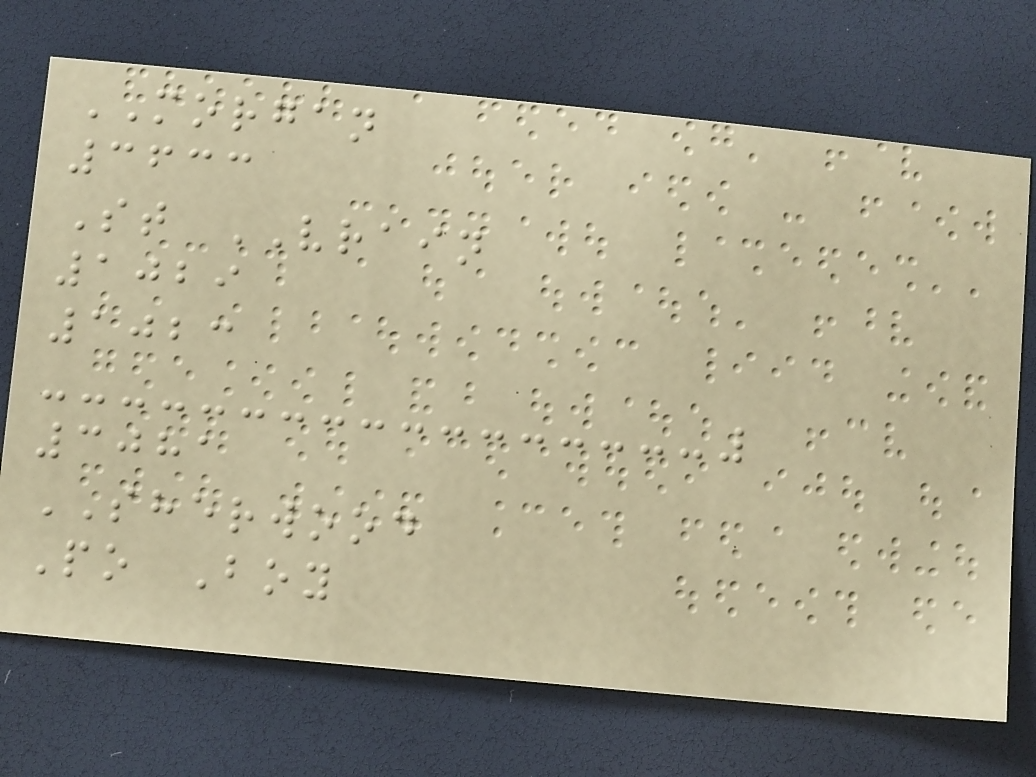MORGAN
3633
St VRAIN
1029
1023
3081
SHERWOOD
Po Boy
